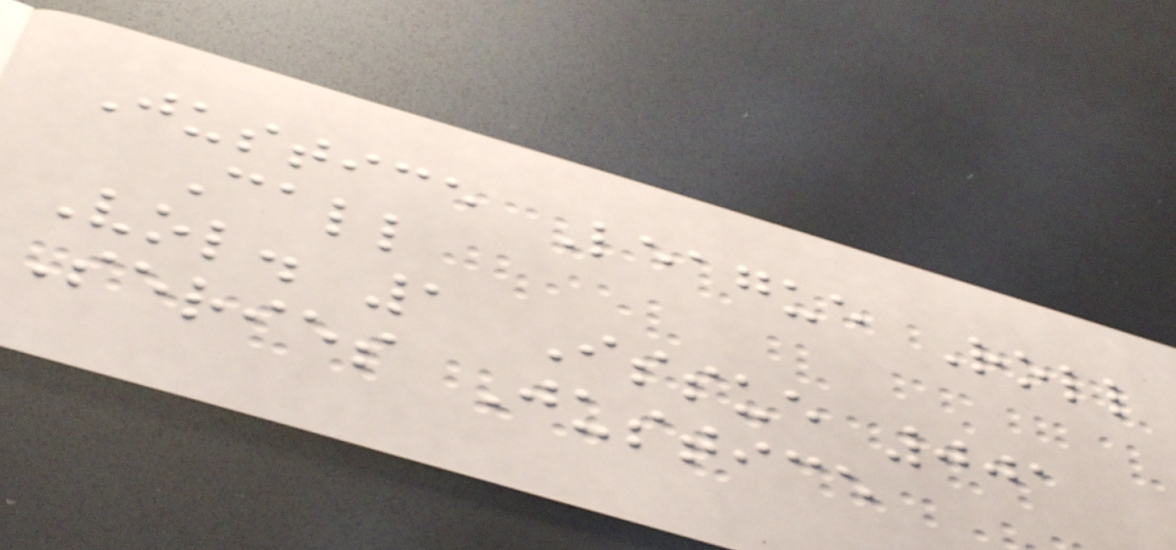Justice League Roll
Call
Vol. 1 Issue 001
Series Justice
